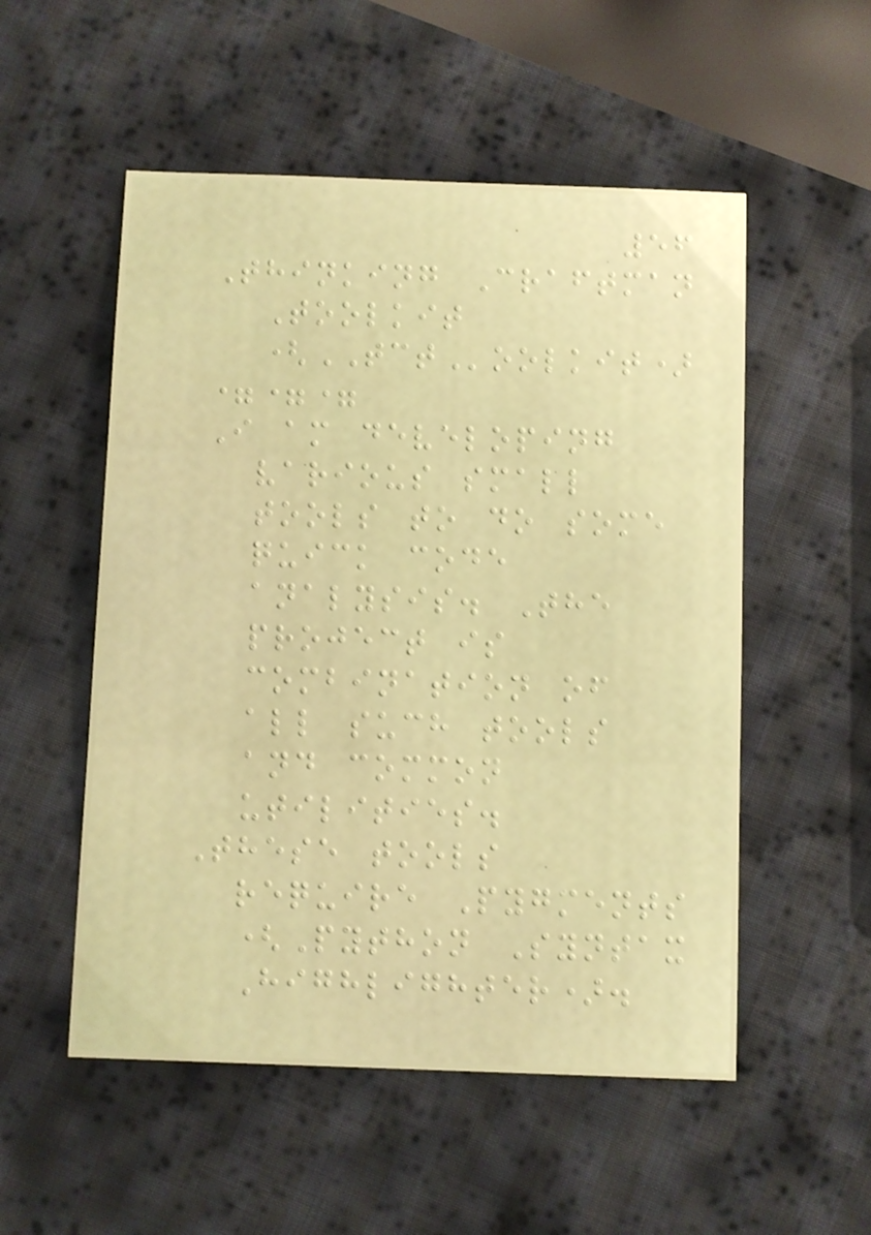56
Thinking Craftman
Toolkit
(TCToolkit)
===
I am developing
various small
tools to do some
quick code
analysis. The
project is
combination of
all such tools
and common
utilities.
These tools
require Pygments
(Python Syntax
Highlighter).
